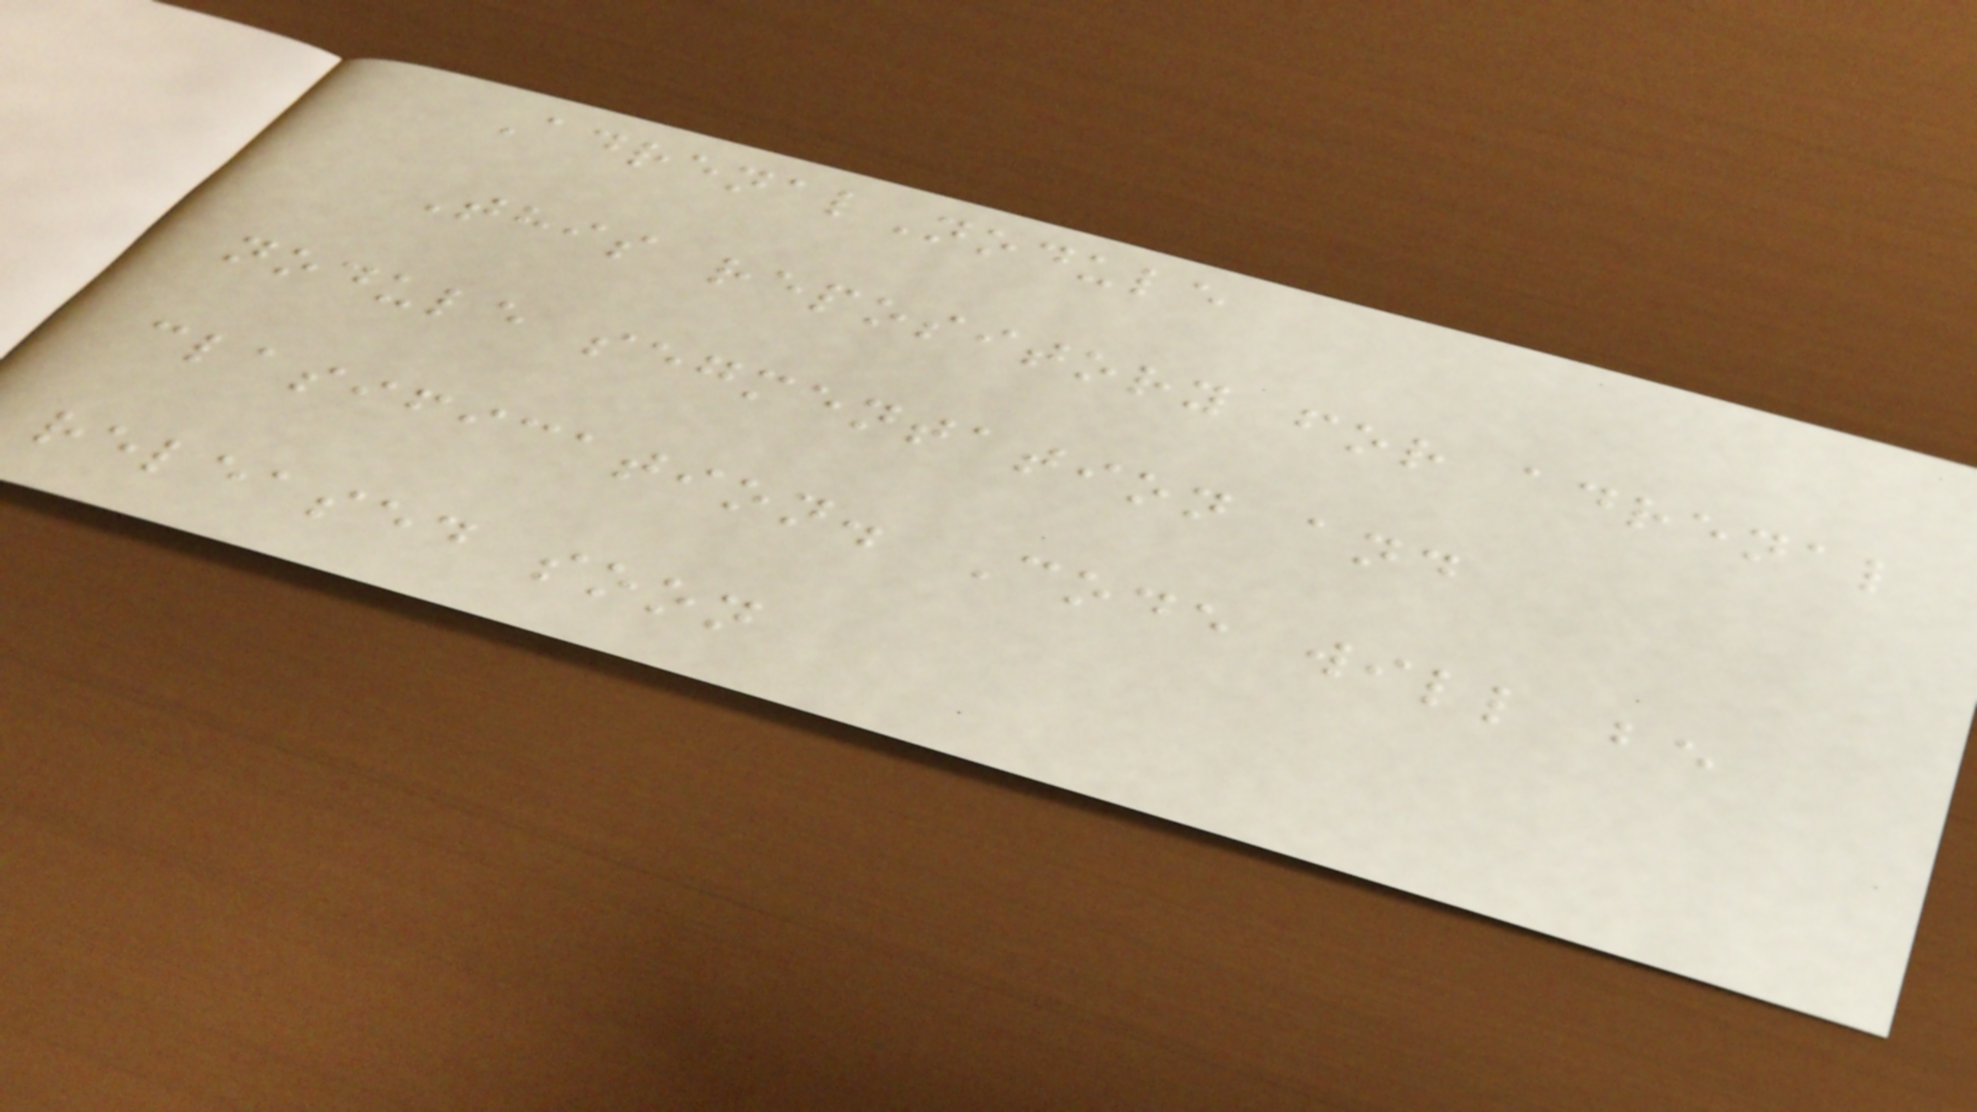AdrenalNodule
This repository for adrenal
nodule segmentation and
clasification. Code will be
released soon
